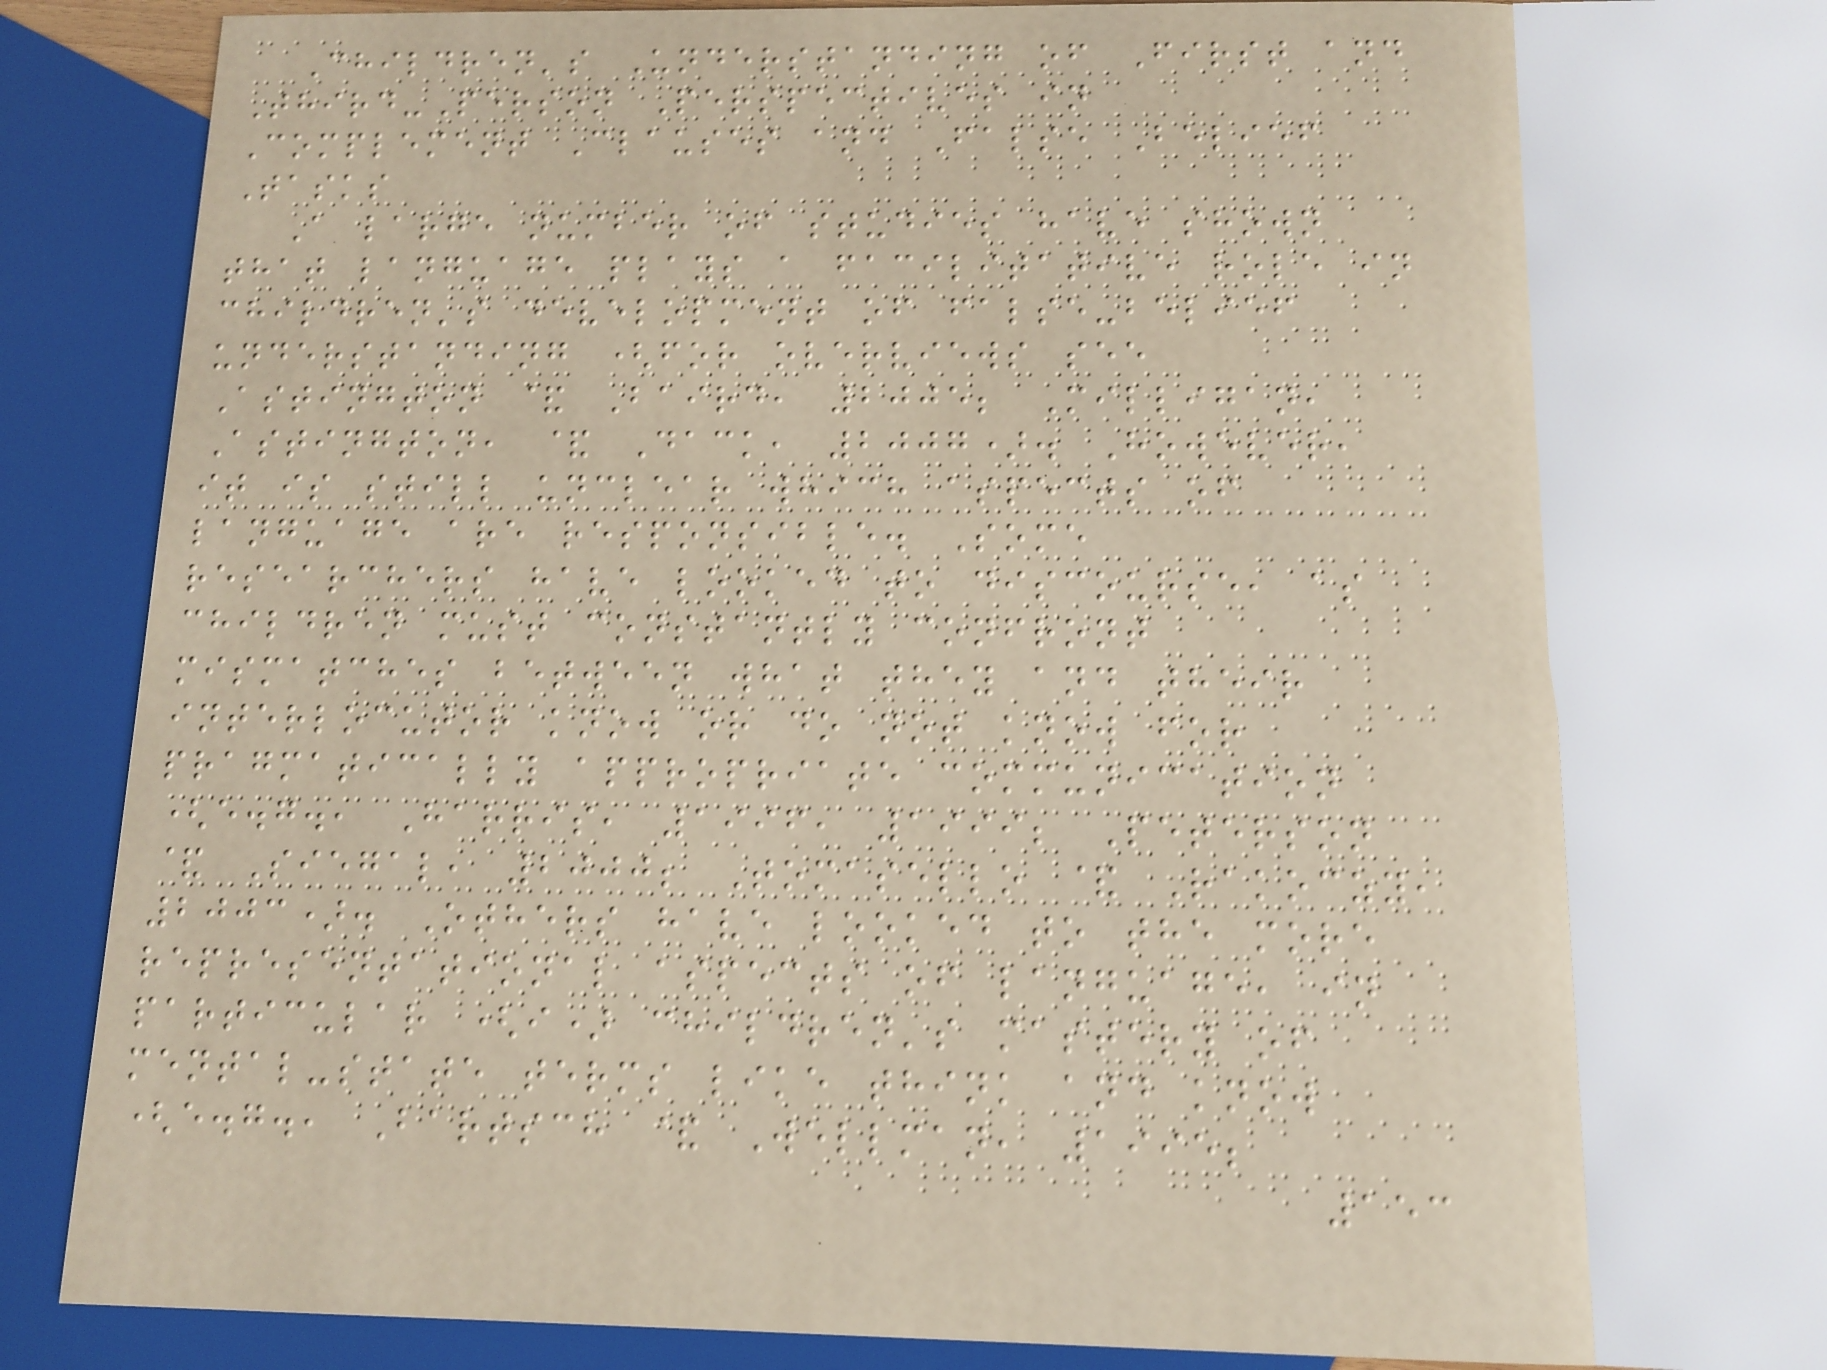Children's Understanding of First and
Third-Person Perspectives in
Complement Clauses and False Belief
Tasks
A large number of studies have shown
that language plays a facilitative role in
children's development of false-belief
understanding (for overviews see
Astington & Baird, 2005; Milligan,
Astington, & Dack, 2007). However,
it is still unclear which aspects of
language are responsible. Some
researchers have looked to discourse, as
children must constantly confront
mismatches between what they and their
interlocutor know or do not know for
pragmatically appropriate communication
(e.g., Harris, 1996, 1999; Peterson
& Siegal, 2000; Tomasello & Rakoczy,
2003). Others have looked to the more
representational aspects of language, in
particular (i) children's mastery of
mental-state terms like think and know
(e.g., Bartsch & Wellman, 1995;
153
